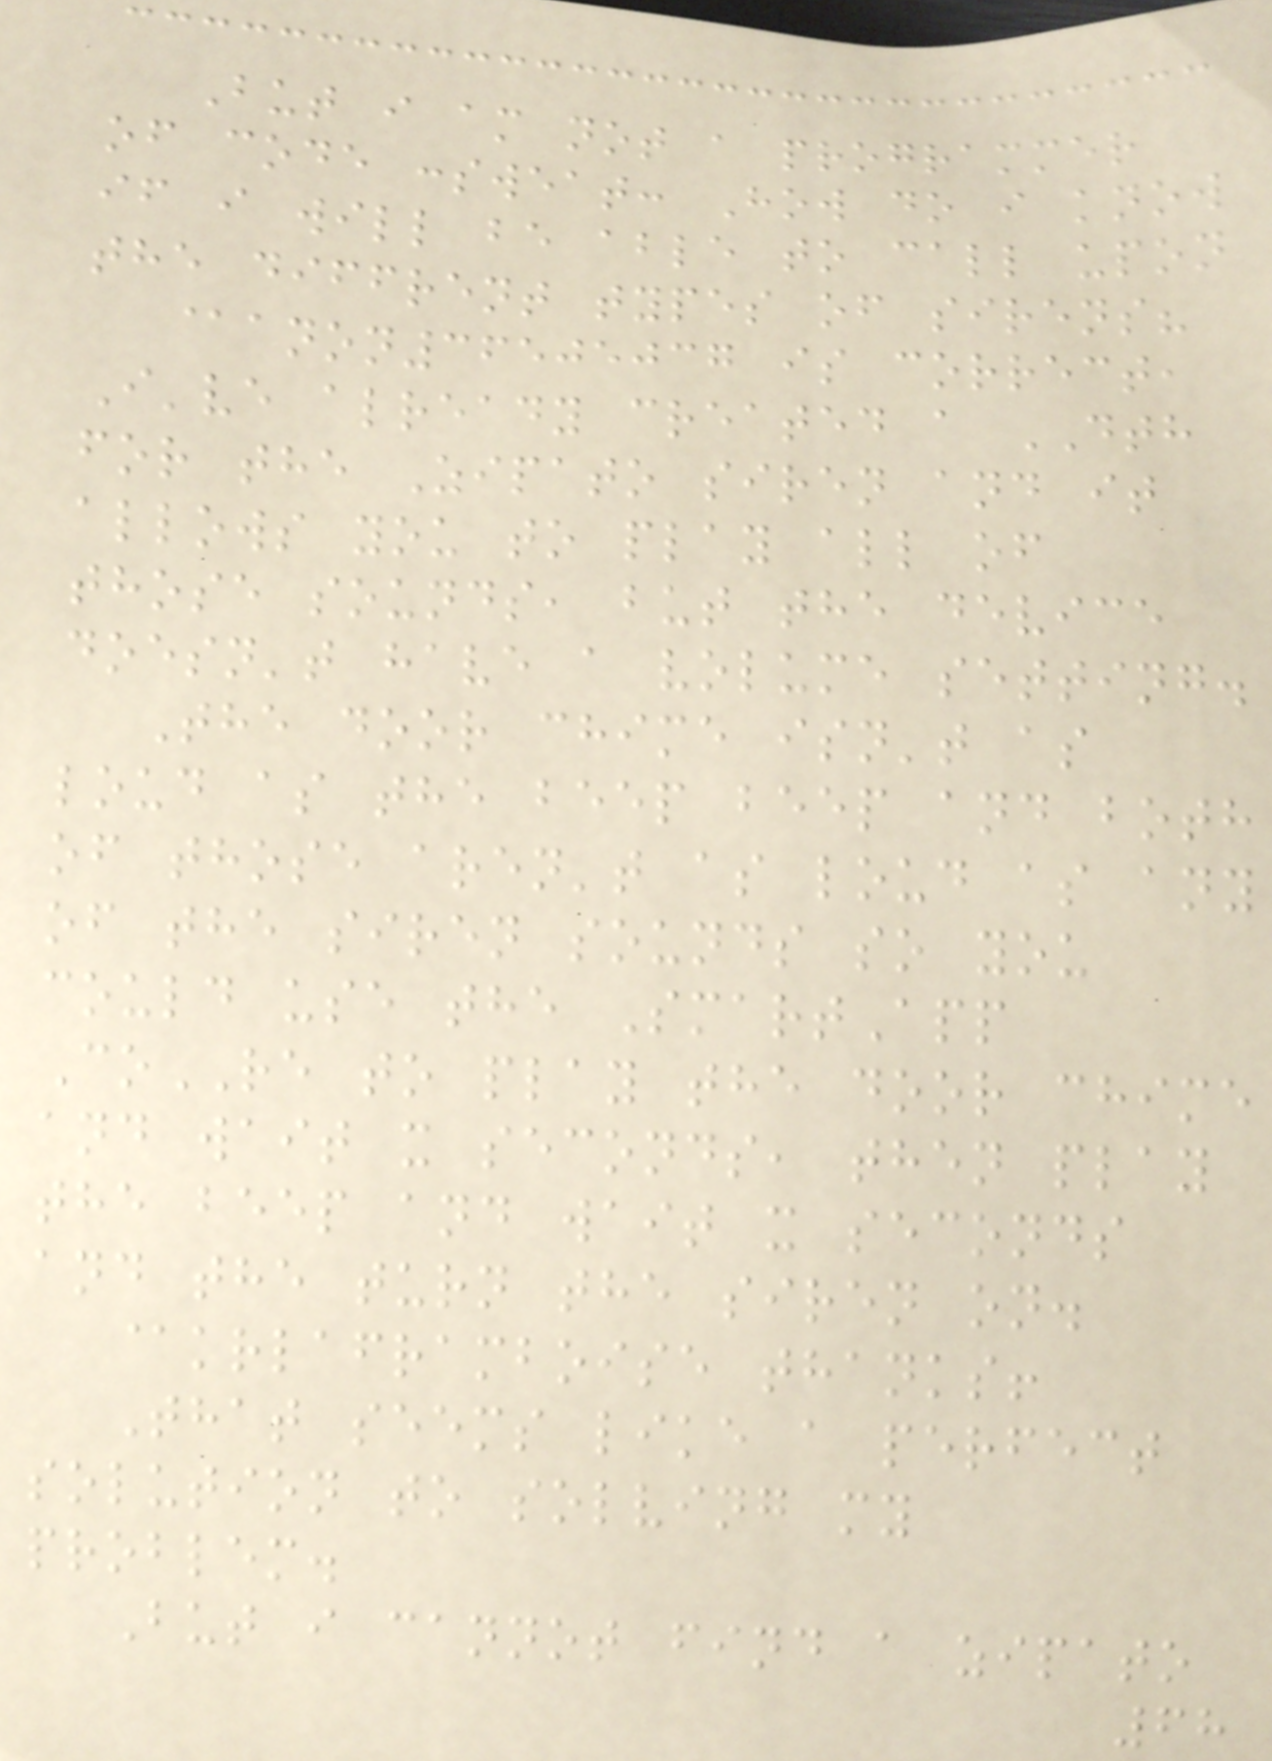But i am not a programmer
of code :sweat: How do i know
if i will be able to call upon
the diffrent types of sirens?
@anon36505037 is correct,
I've already created a DTH
for the Zipato siren and it
allows you to play all of
those sounds, but the device
doesn't have a volume setting.
The door chime isn't as
loud as the beep beep and both
of those aren't as loud as any
of the siren sounds so you
could use the SmartApp
CoRE to play the door chime
and wait x seconds, then play
the beep and wait x seconds
and the turn the siren on.
@krlaframboise thanks!
That seems like a perfect
solution to solving my
problem.
But i cannot find a zipato
68
